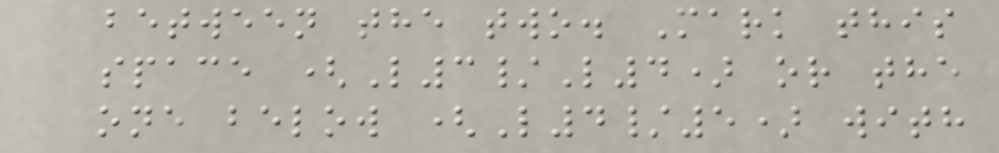between the two. Mark this
space (L3/L4) or the
one below (L4/5) with
